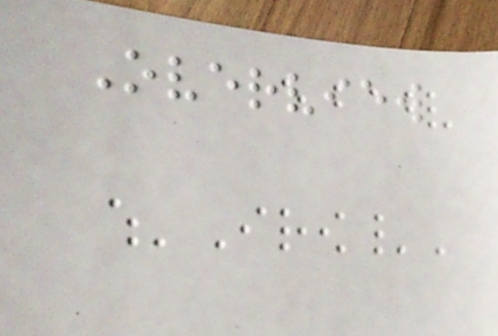Overview
